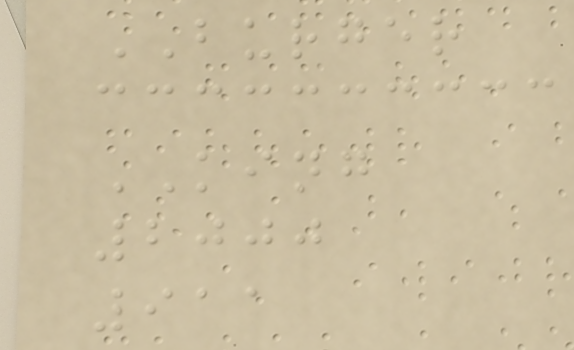BURGER
KING
2000
911
